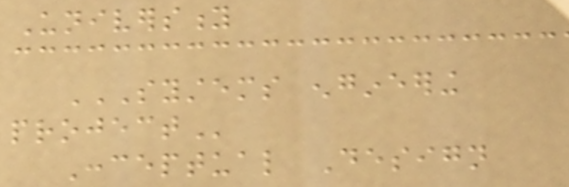University
SYSTEMS ENGINEERING
PROJECT
Conceptual Design
